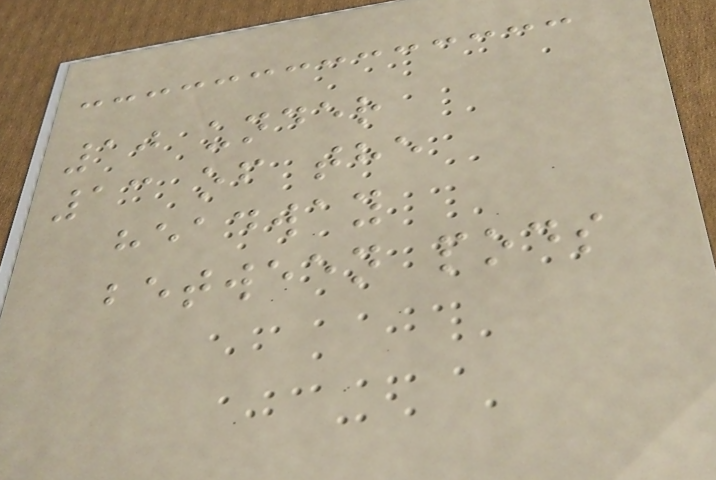10 under
13 of the
headway
between pods
